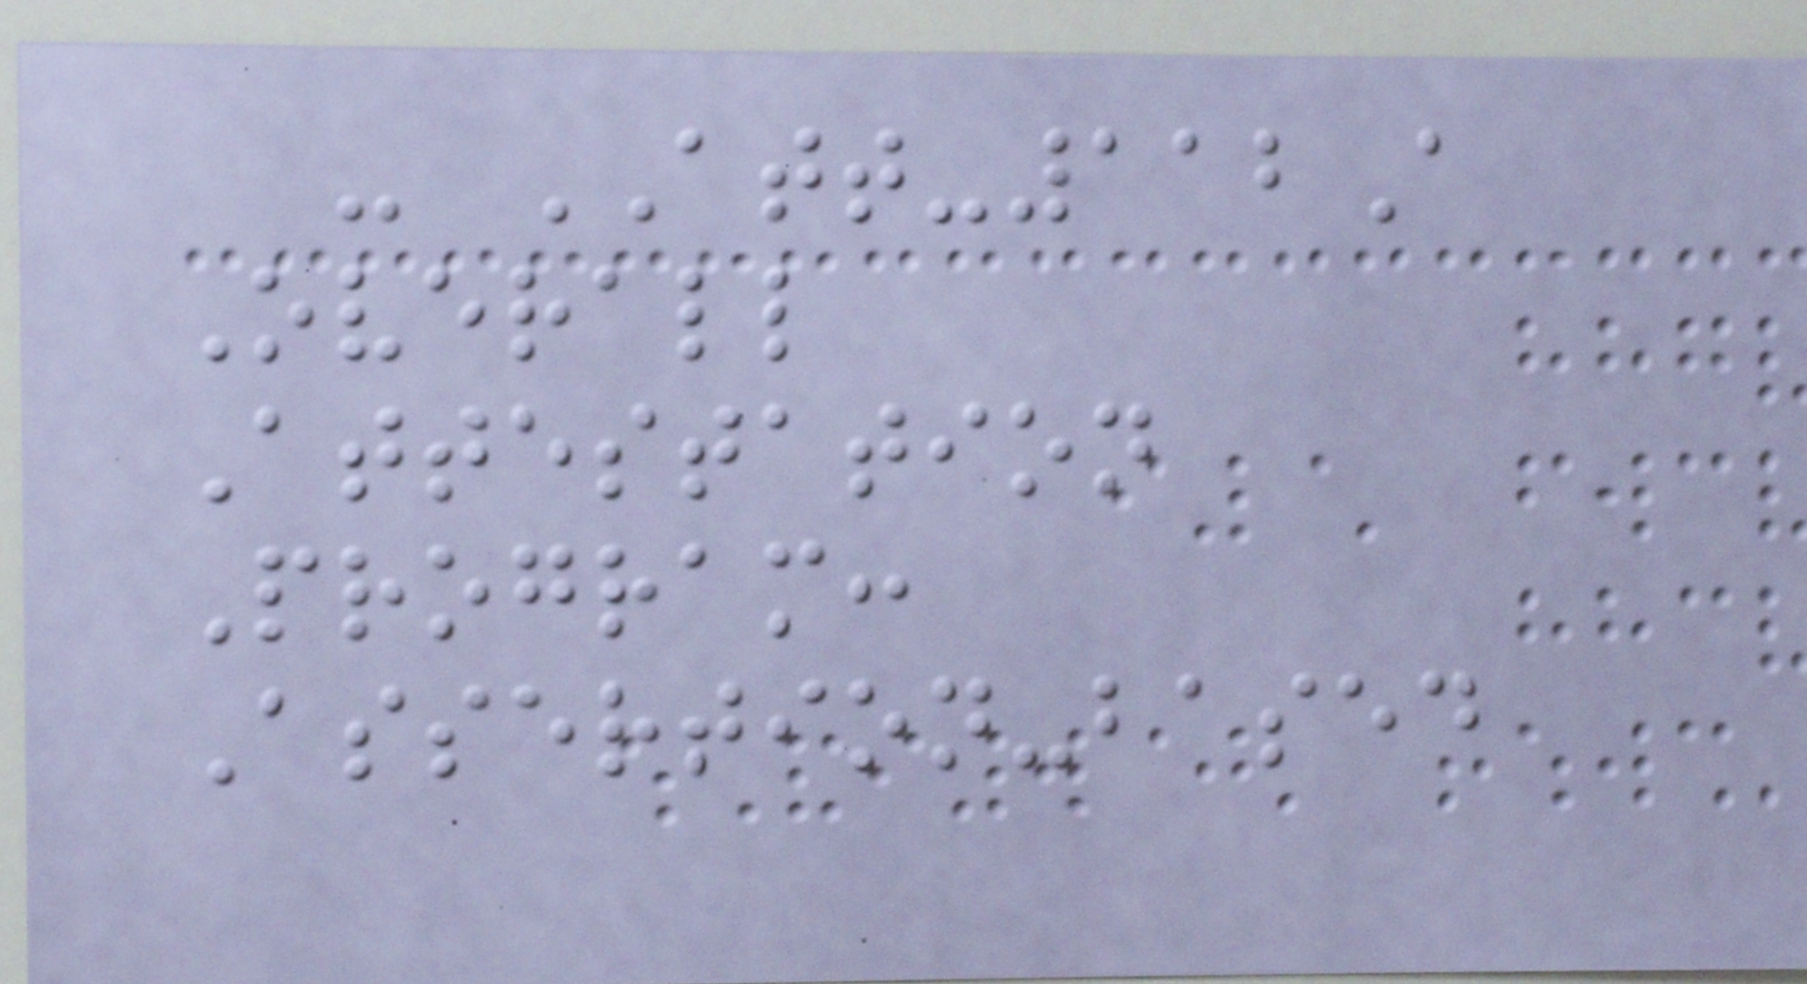- ATT-112A
Overall
Attestation
Program:
Assertion-based
